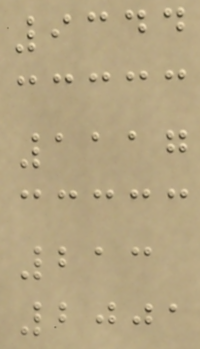9344
1117
213
2001
